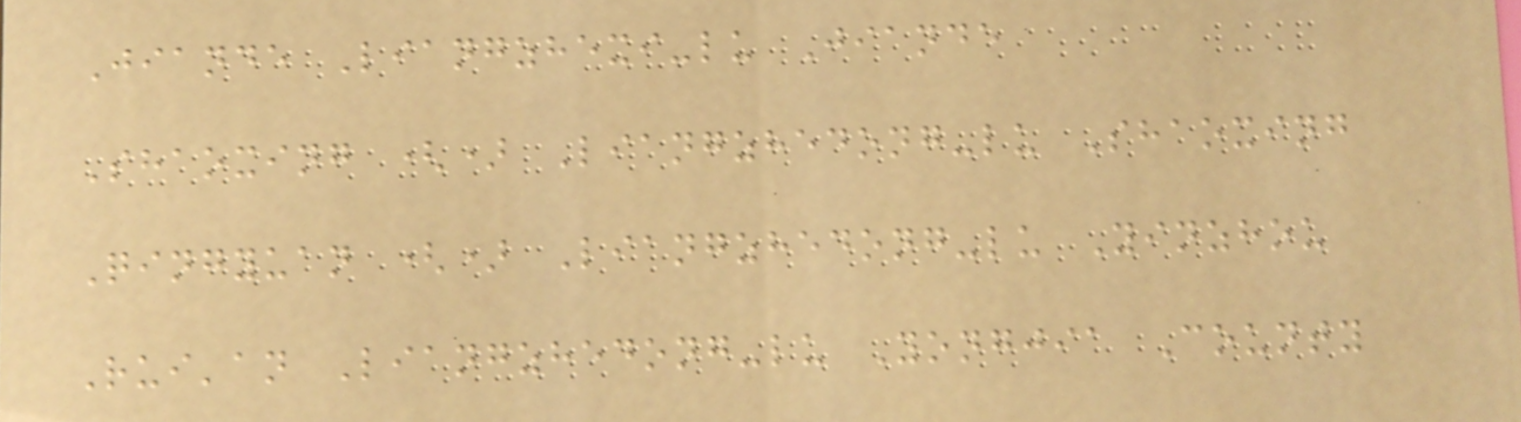Jiande Liangzhexi-lu Jiande
Shaoxing () Liangzhedong-lu Shaoxing
Qingyuan () Liangzhedong-lu Yinzhou
Rui'an Liangzhedong-lu Yongjia County
